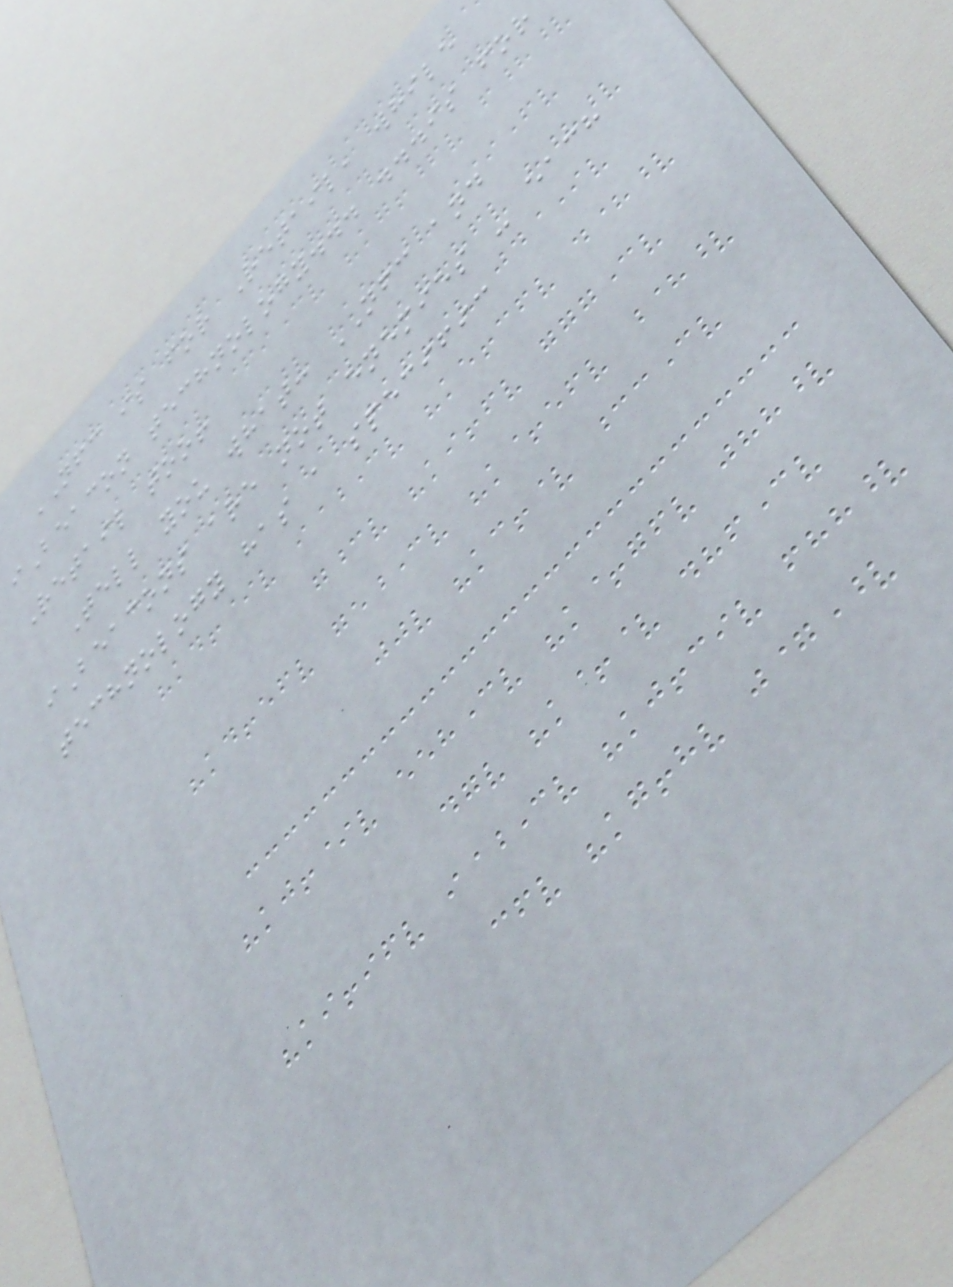NFC is for Retail, while
iBeacon technology... ...is for
Retail too!
Tell you what: NFC and
iBeacons are not enemies - each
technology has a specific
